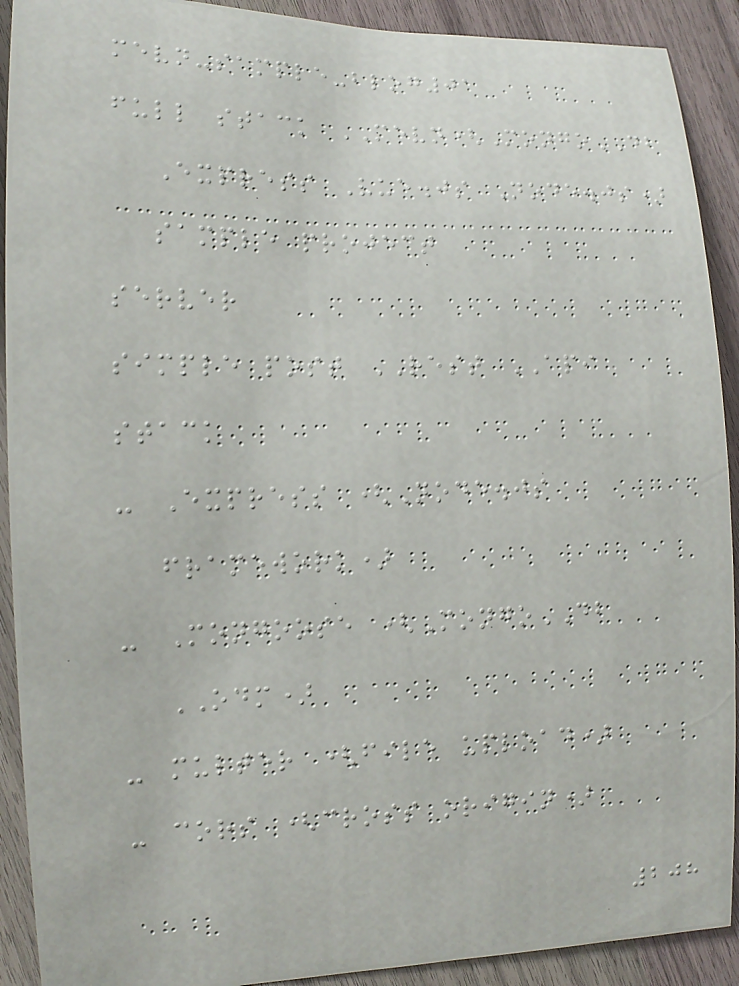mevn-sample-blog01
full stack MEVN(MongoDB
Express Vue.js Node.js)
sample project
server
simple post REST API
stack
- Express (Node.js
framework)
- Mongoose (MongoDB
ODM)
- multer (file upload)
- cors (cross origin)
208
